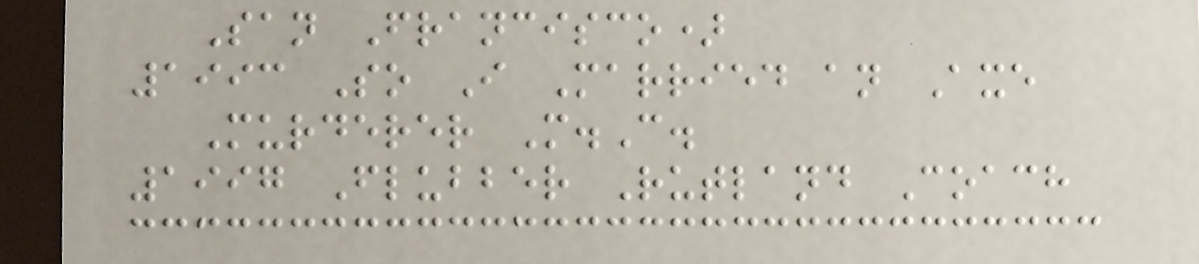San Francisco)
1993 So I Married an Axe
Murderer M.C.
1997 Flubber Rutland Coach
